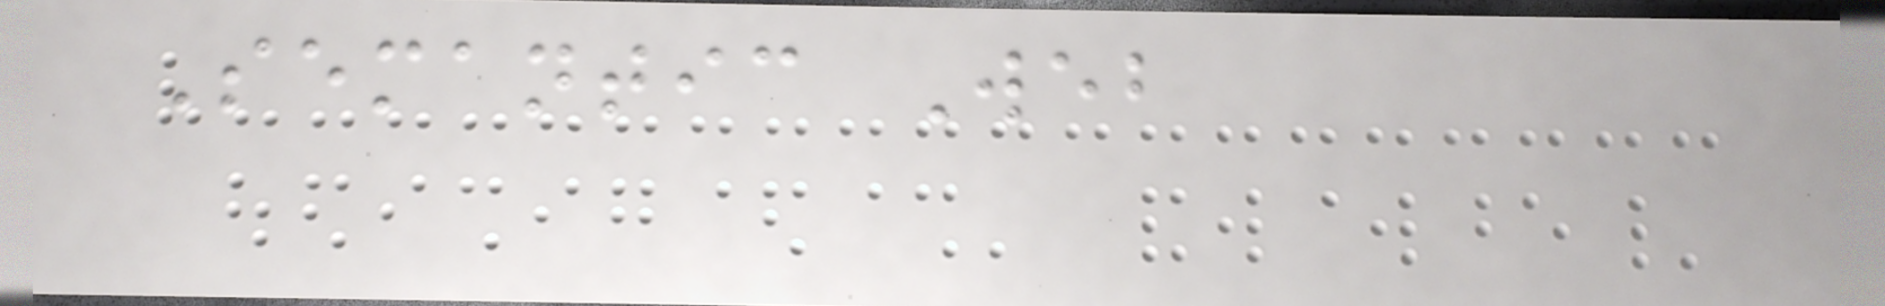Semantic Web
